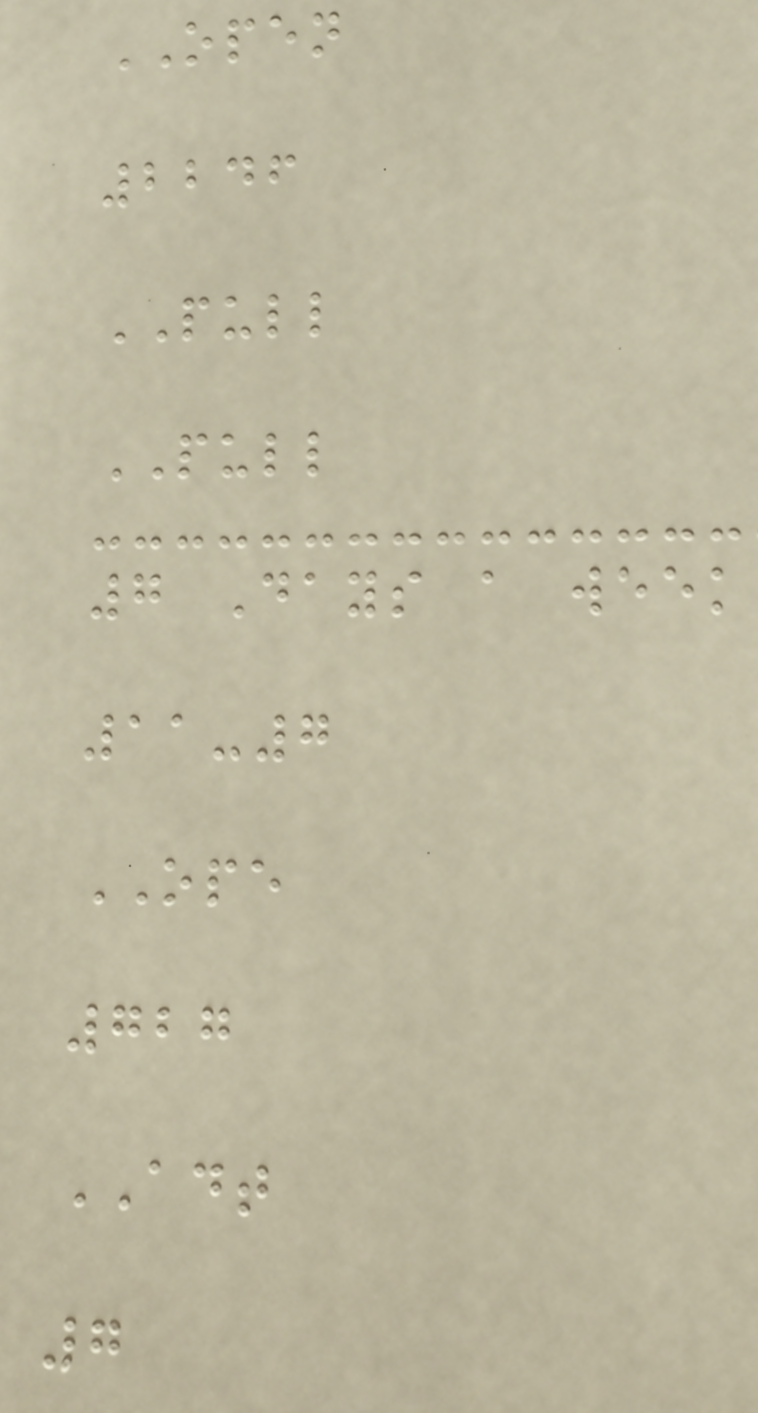OPEN
2246
PULL
PULL
7 Days a week
11-7
OPE
727
ADT
7
